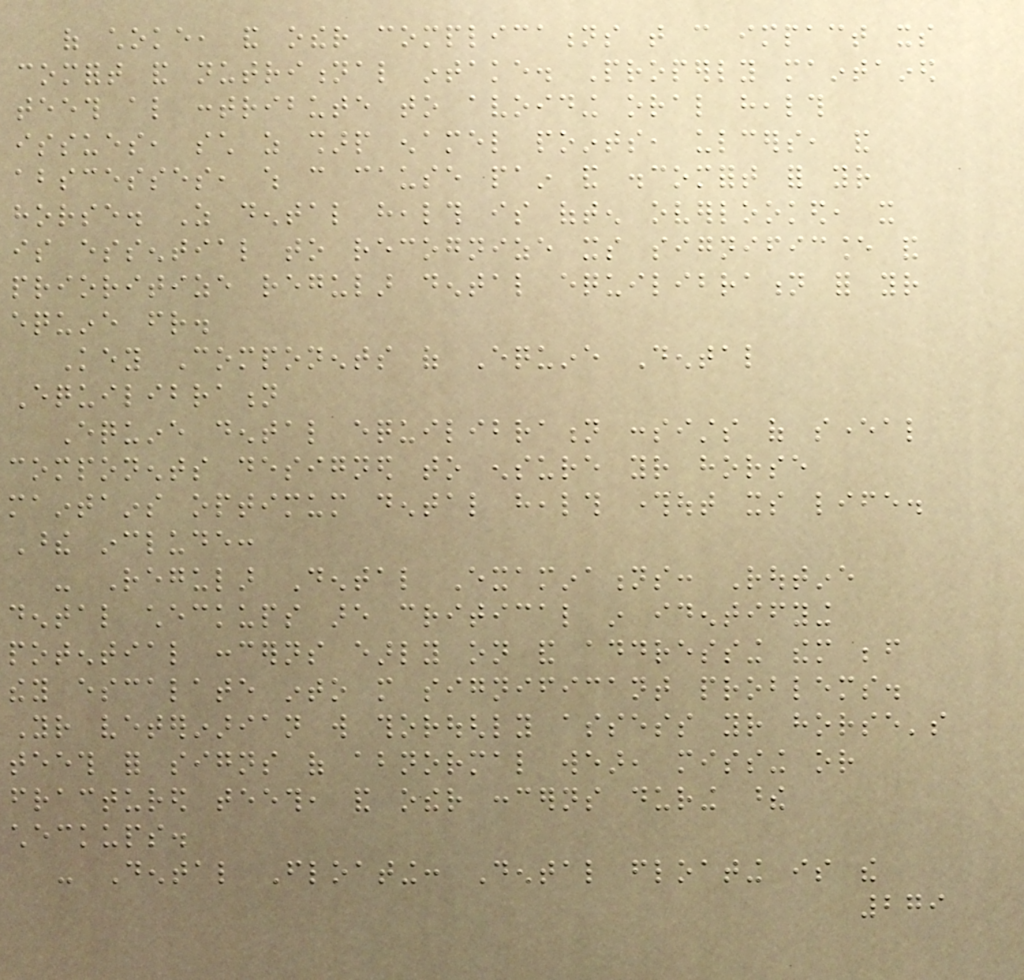of choke, and other complications that can impact its
comfort and nutritional intake. Properly maintained
teeth also contribute to avoiding oral health
issues, such as sharp enamel points, ulcers, and
abscesses, which can cause pain and discomfort for your
horse. As dental health is often overlooked, it
is essential to recognize its significance and
prioritize regular dental equilibration for your
equine friend.
Key Components of Equine Dental
Equilibration
Equine dental equilibration consists of several
components designed to ensure your horse
maintains optimum dental health throughout its life.
These include:
- Regular Dental Examinations: Routine
dental checkups are critical in identifying
potential concerns early on and addressing them before
they escalate into more significant problems.
Your veterinarian will thoroughly assess your horse's
teeth for signs of abnormal wear, missing or
fractured teeth, and other concerns during these
checkups.
- Dental Floating: Dental floating is the
279
